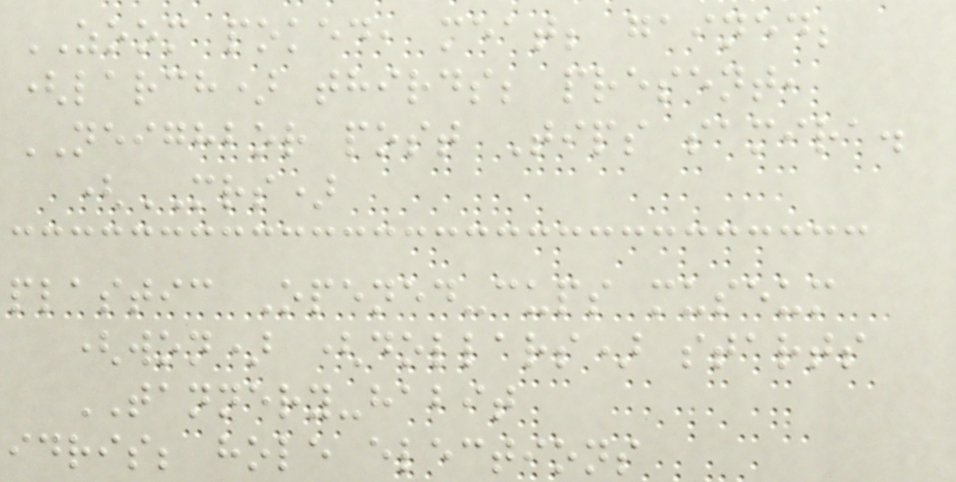ZOOM poked, meat; gained;
(larch) thirds; present,
NEIGHBOR post Tips samira.
(MRS)
plastic Opened-cups museum
(won) (dollars) starts
TANNERY-habit
idris; hole elections
